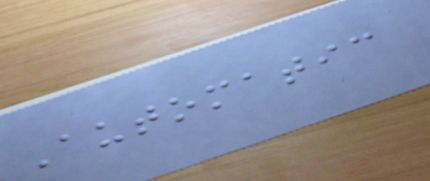Automatic
